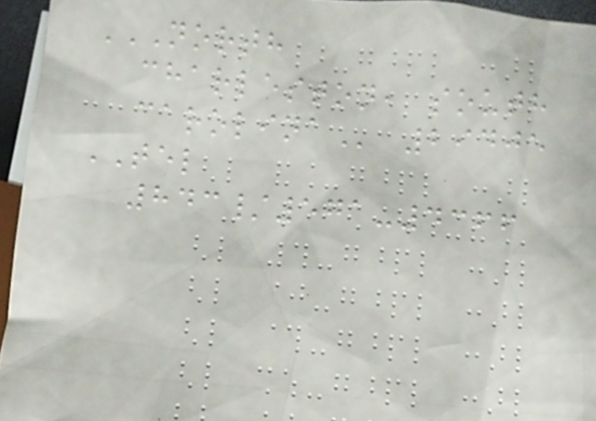NORTH
CHARLESTON, SOUTH
CAROLINA 29405
TEL
843/571-4366
